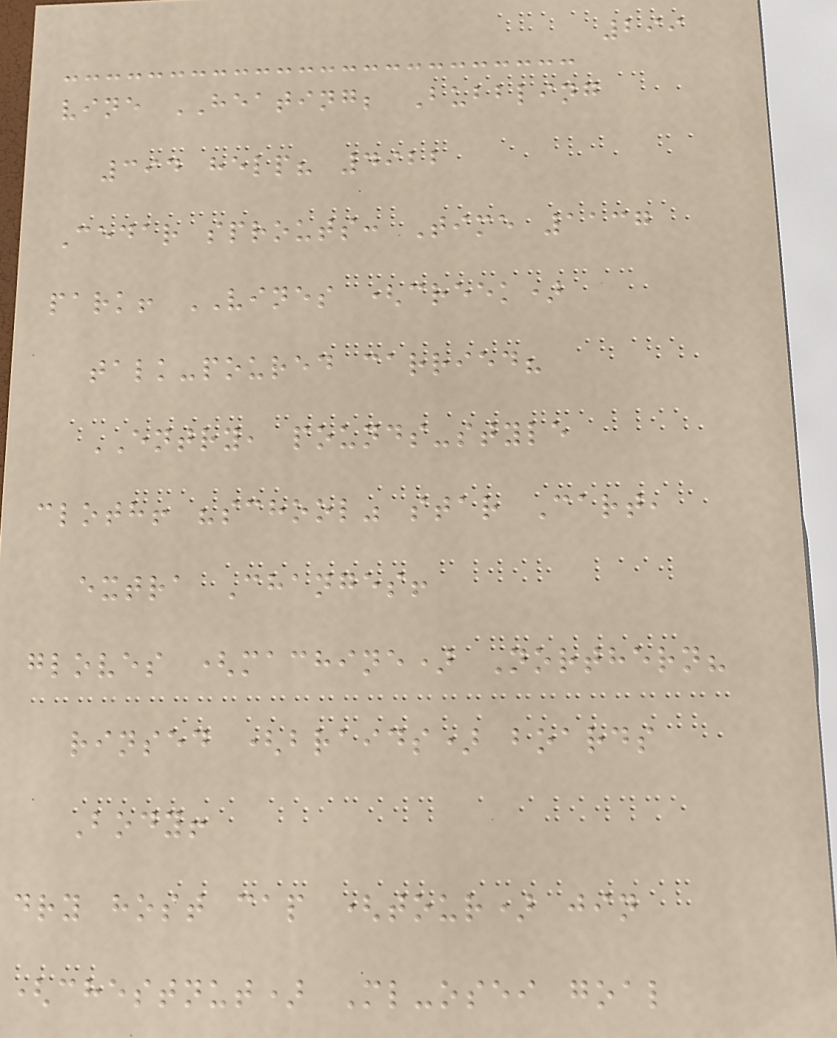299
vine HEATING; Bubbling
394 help? 4922
Cedar sprouts: Time 1137
park! VINES (creek)
talk-poured carried?
ENTRY, pounds-style
cloth! "school" star Cart,
extra Changes!
gloves (machine) Northern?
rinsed (braids) boards
Body!
dry host cap (tour) jin
(chestnut) Ml-osei goal
